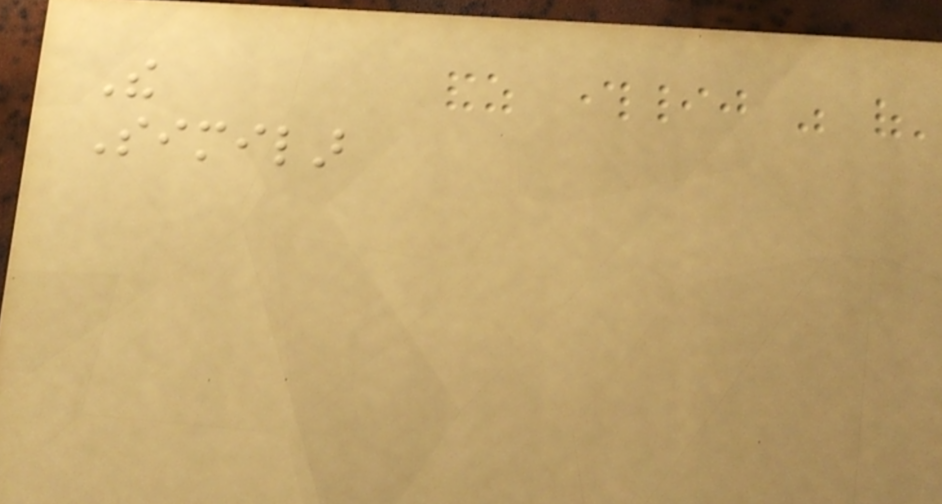The
Similar
